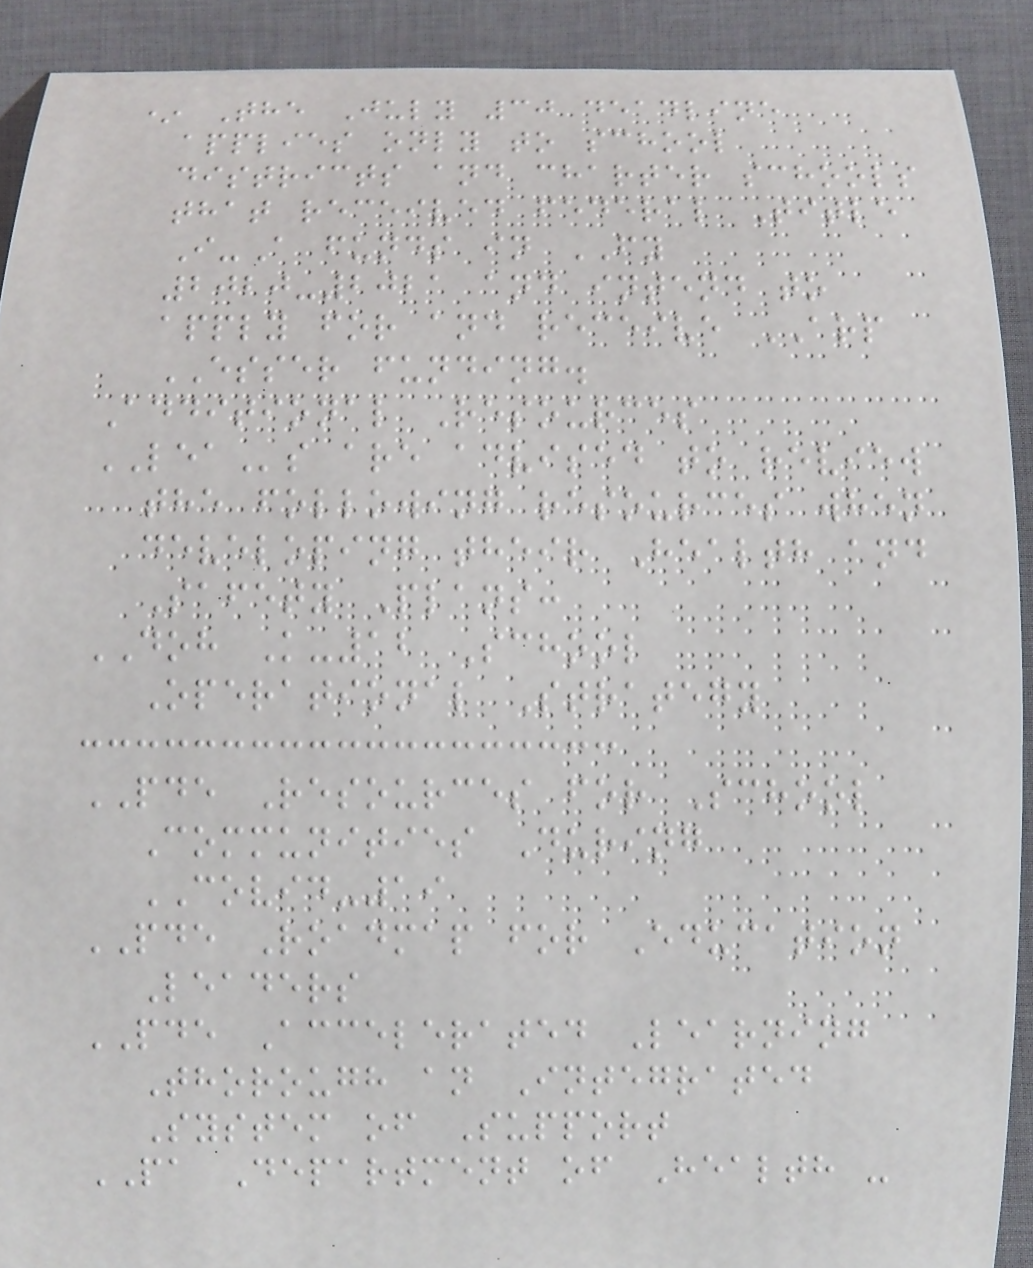* The July 30 deadline
applies only to school
districts and charter schools
that received federal Title
I-A funds in FY
2020-2021 and intend to
apply for and receive ARP
ESSER funding.
Additional Resources
LEAs are advised to review
the following resources when
developing their Health and
Safety Plans:
DOH K-12 School
Operational Strategy
PDE Resources for School
Communities During
COVID-19
PDE Roadmap for Education
Leaders
PDE Accelerated Learning
Thorough an Integrated
System of Support
PA Department of Health -
